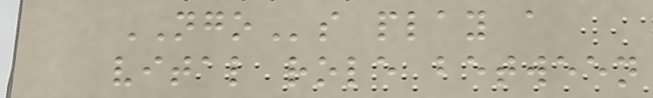NGOs play a
vital role between
